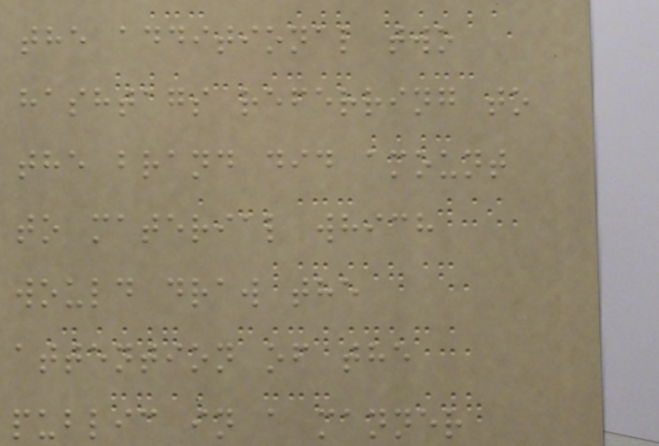the additional two
hashtags referring to
the brand did amount
to material which
would draw the
attention of the
public in a manner
